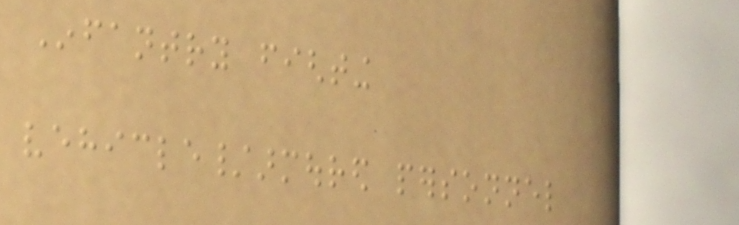Infantry fighting
vehicle/armoured personnel
